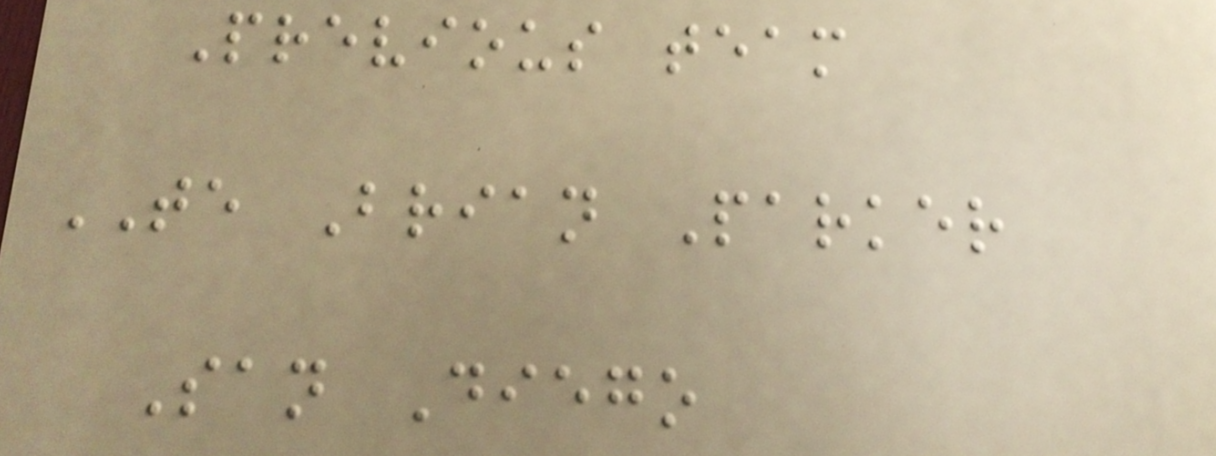Previous team
TE Brian Parker
San Diego
